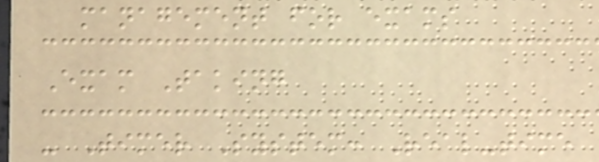management for exams
Exam Taking
- Timer System: Real-time
